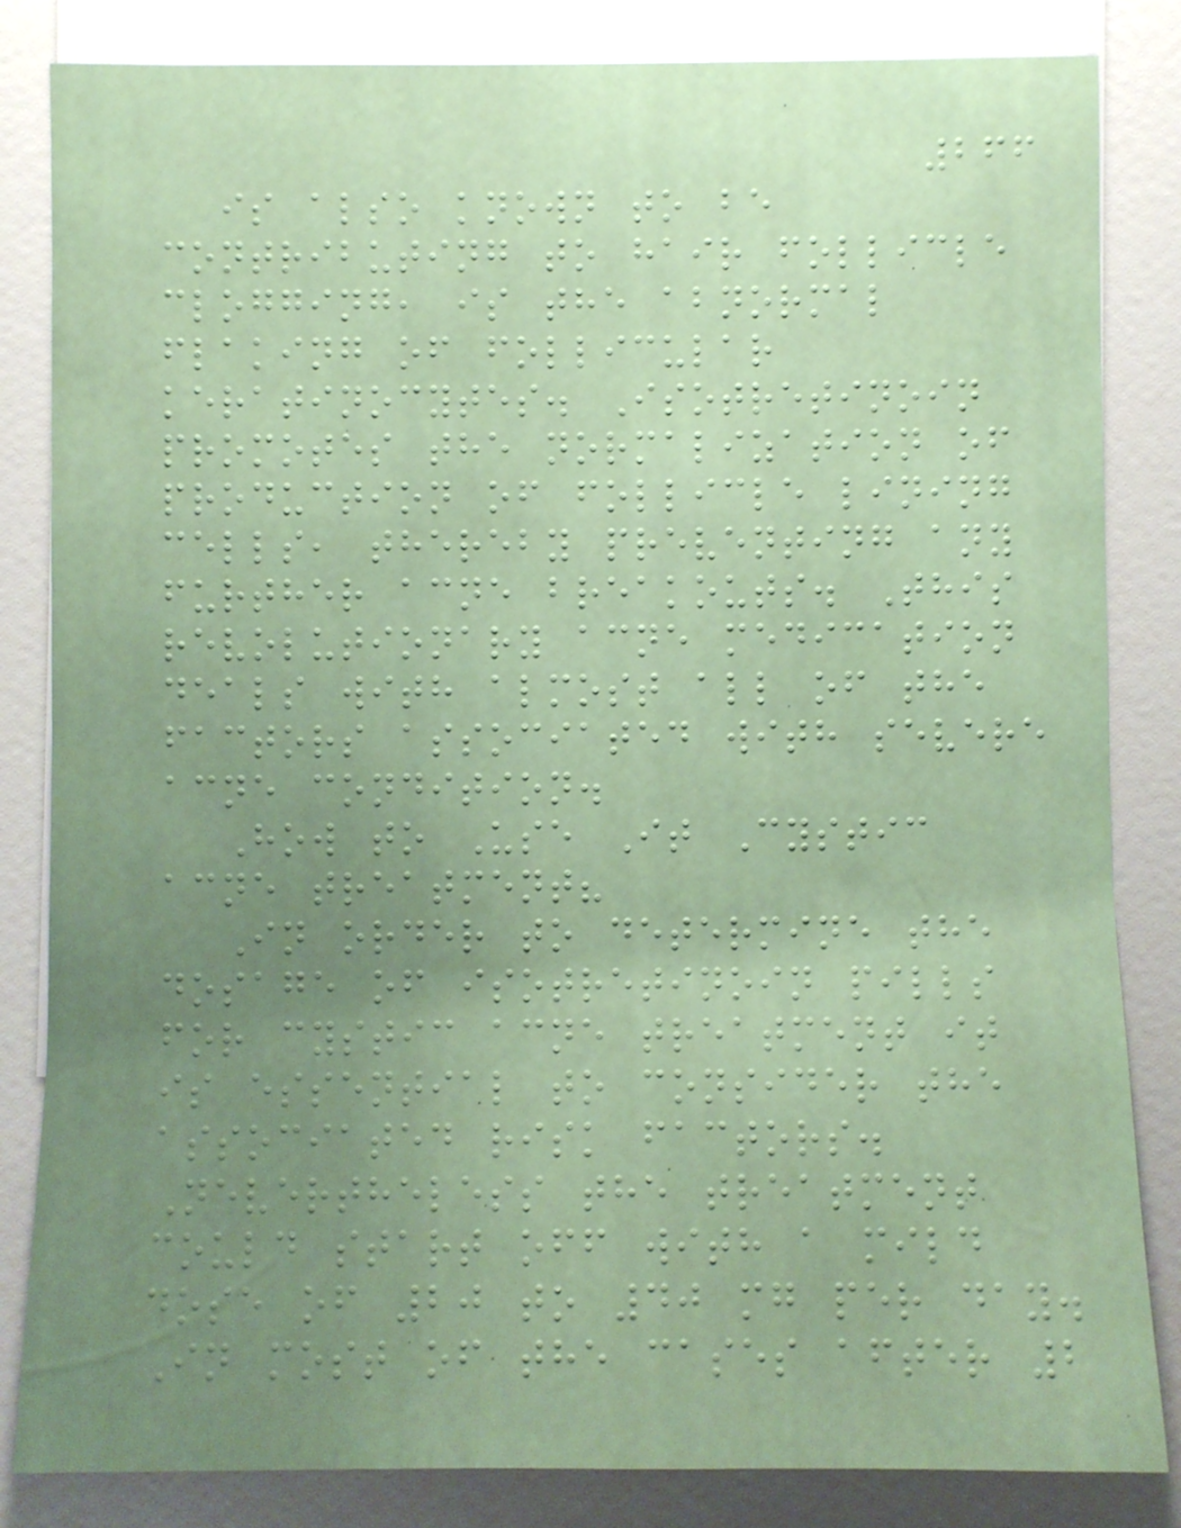266
is also known to be
contributing to hair follicle
clogging, is the abnormal
flaking of follicular
keratinocytes. Isotretinoin
promotes the normalization of
production of follicle lining
cells, thereby preventing any
further acne breakouts. This
revolutionary acne medication
deals with almost all of the
factors associated with severe
acne condition.
How to Use It Cystic
acne treatment?
In order to determine the
dosage of isotretinoin pills
for cystic acne treatment it
is essential to consider the
associated risk factors.
Nevertheless the treatment
could start off with a mild
dose of 20 to 40 mg per day.
In most of the cases after 2
